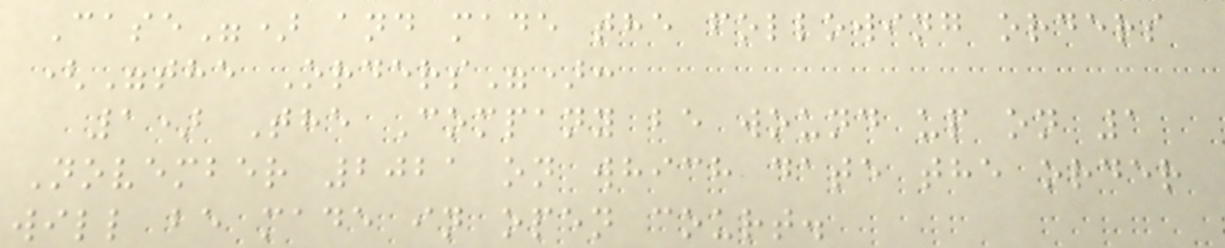Case") and made the following orders
("the Orders"):
1) The Company be wound up on 1
November 2021 on which date the order
will be made in open court.
